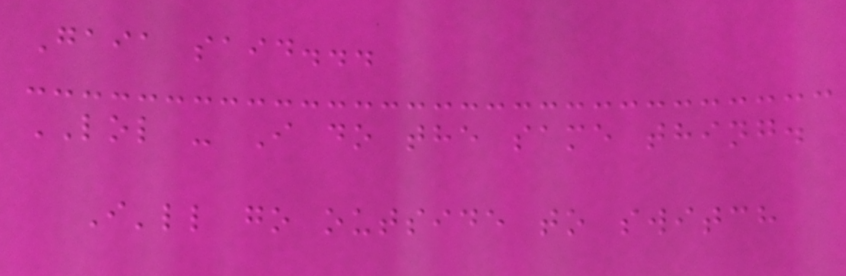Gaia said...
LOL - I do the same thing.
I'll go outside to switch
